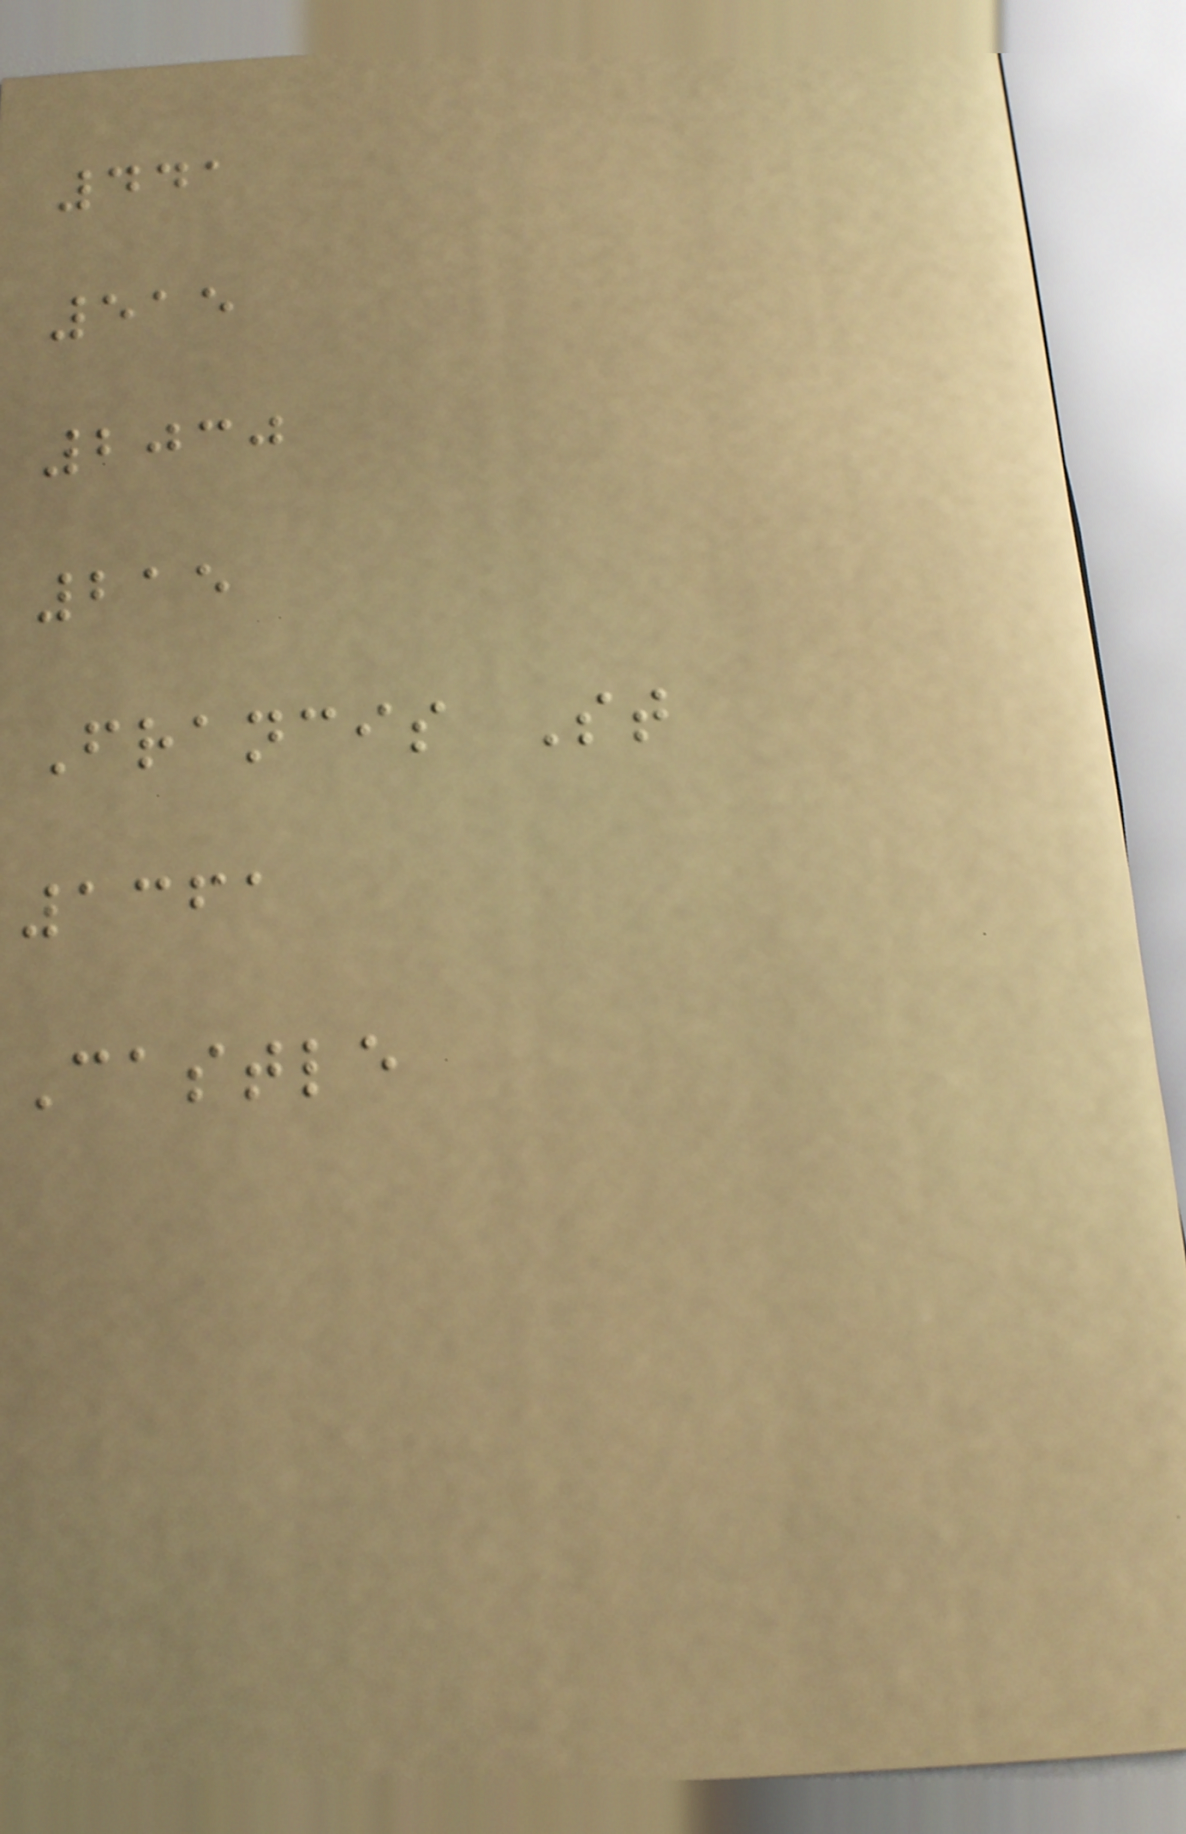441
515
2030
215
Francis St
1361
Castle
